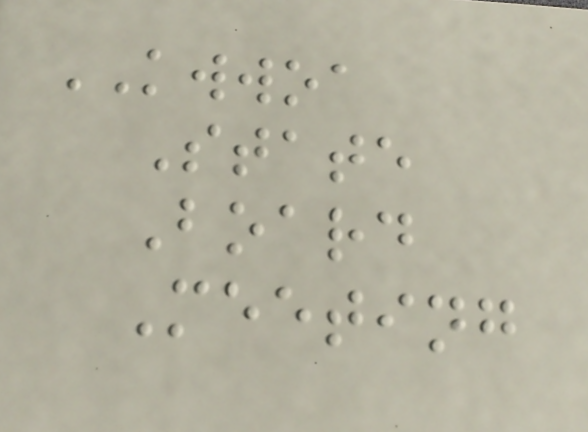KWWOA
State
Board
Meeting
